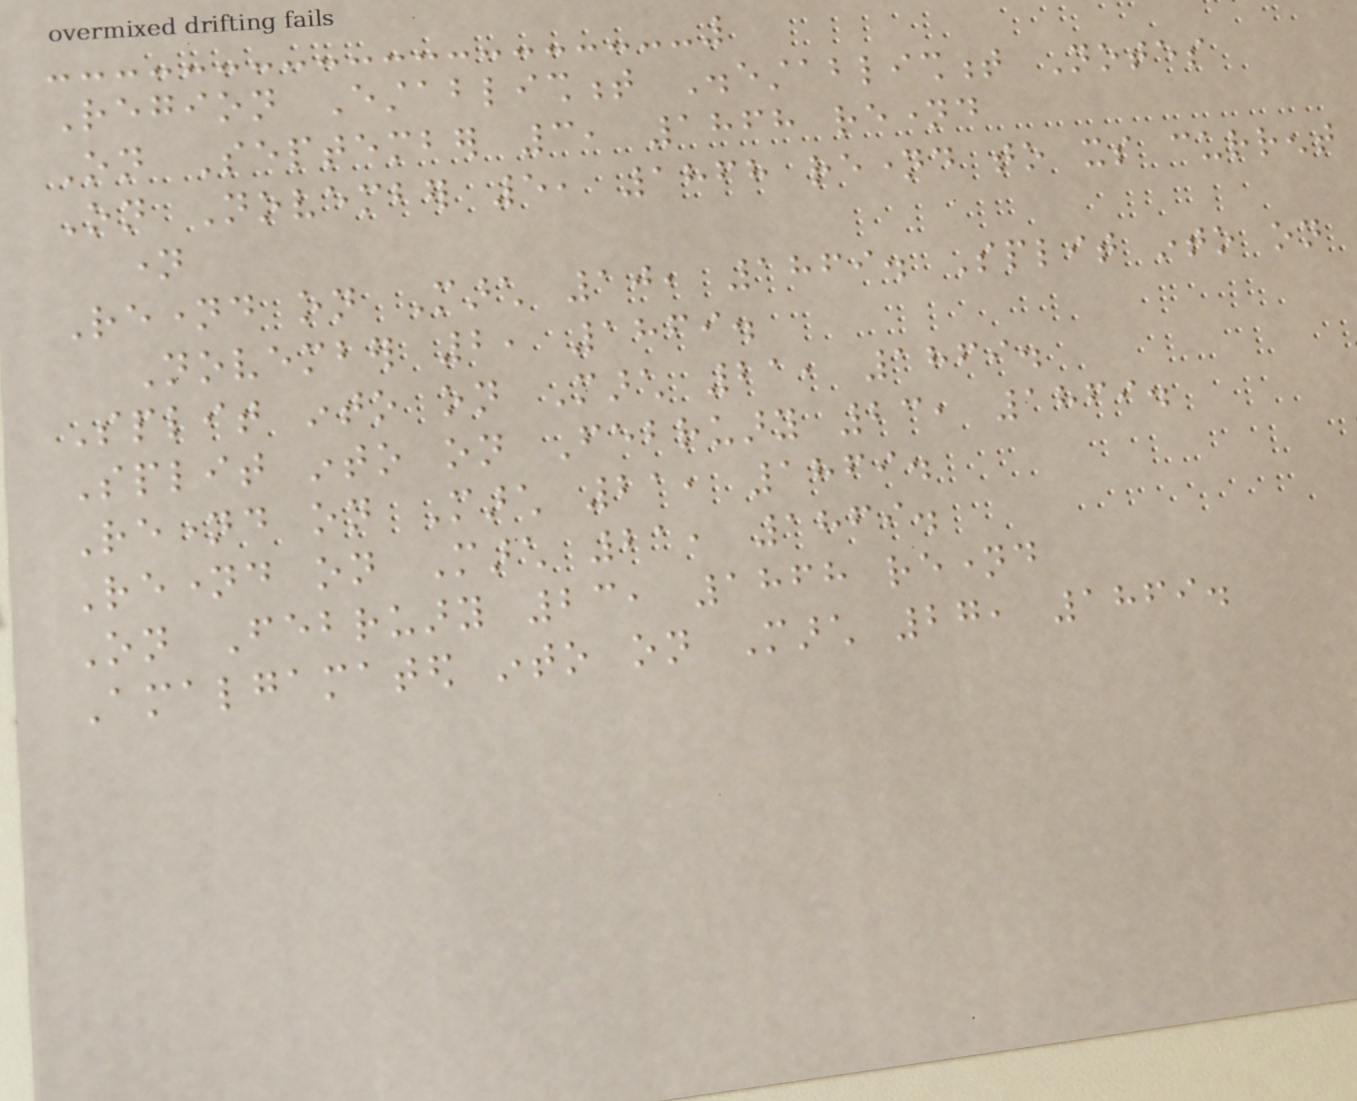Region Establishment Disestablishment Notes
On September 3, 1868 renamed
On November 5, 1868 renamed to its current
name
Renamed on March 10, 1869. Split into on
November 2, 1869.
Split into on March 21, 1869.
Split into on February 23, 1869.
Renamed on March 21, 1869.
Renamed on March 21, 1869.
On February 23, 1868 renamed
Amalgamated into on March 27, 1869.
